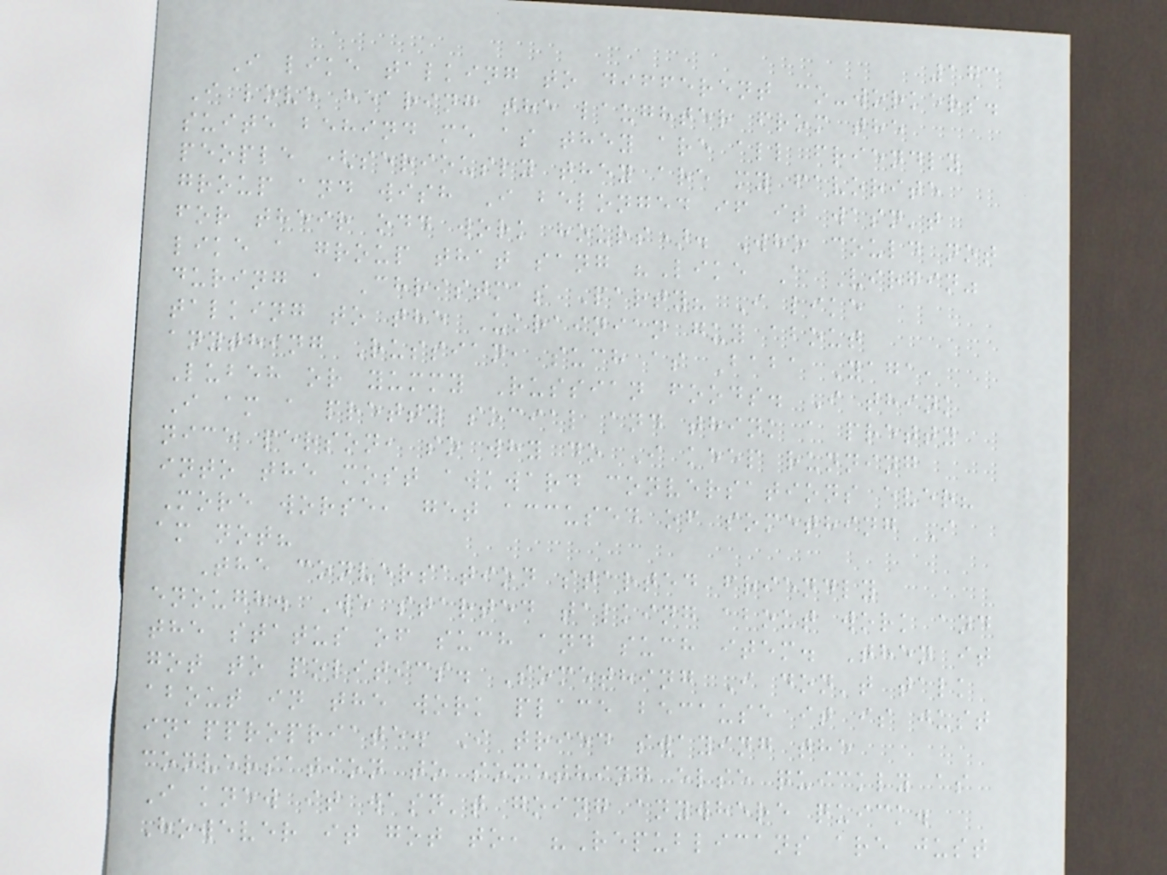173
I like talking to different co-workers.
I love hearing the laughter from the
suite behind me as they are all friendly
people (seriously they are my favorite
group and wish I belonged if it wasn't
for their odd work hours). Who could not
like a group that sang "Like A Virgin"
during a Christmas Party? I like
talking to the Ukrainian guy about
anything Russian, such as Baba Yaga,
Lubeh or yummy Russian foods. I think
I am a pretty social and think a pretty
nice person, so why do I keep running
into the most awkward conversations ever?
More worse, get accused of something I
am not?
The conversation started friendly
enough. We started talking about work and
the status of such and such item. Then it
got to politics. Something I don't talk
about in the work place because it is just
inappropriate. I tried swaying the
conversation to something else quickly as
I knew it wasn't going anywhere quick.
However it got to, "Republicans are just
